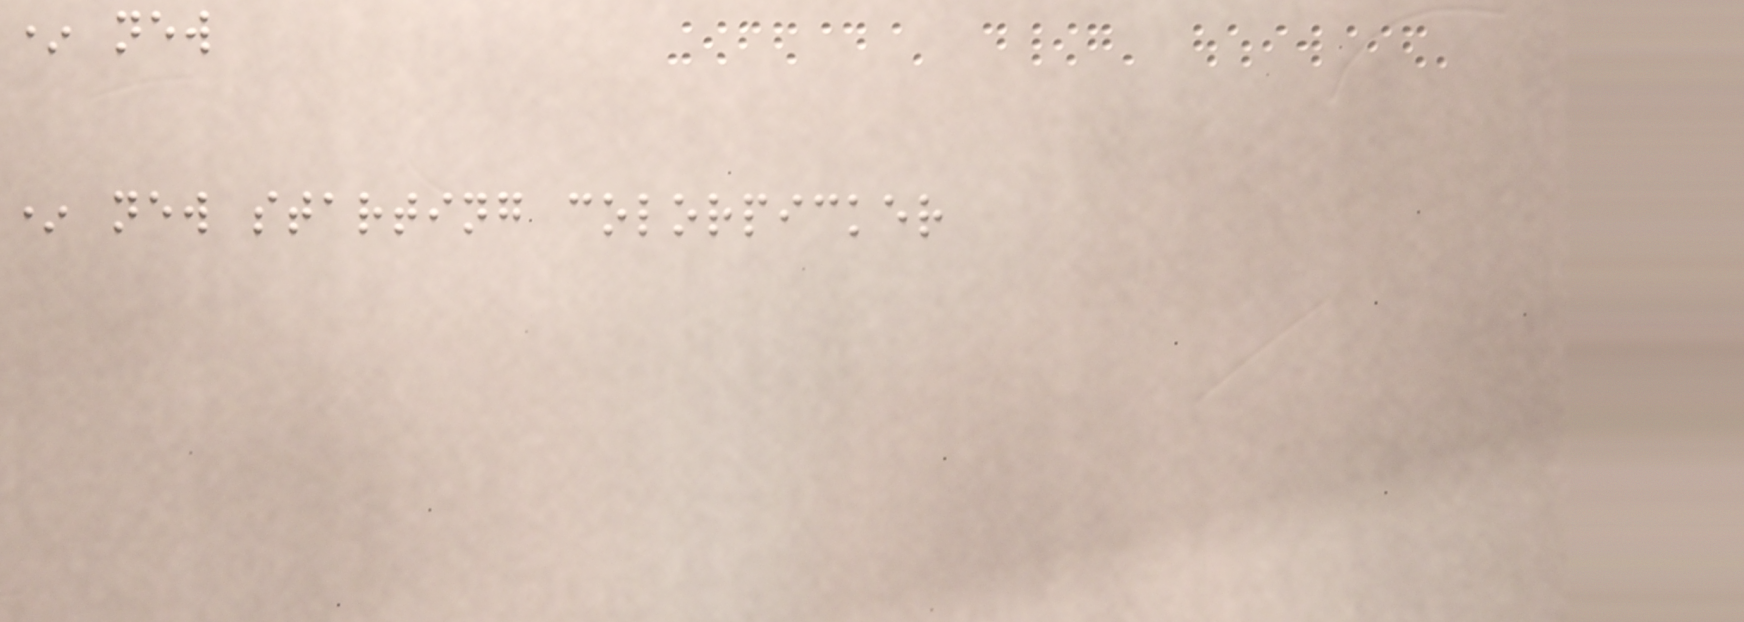* new
* new starting colorpicker
